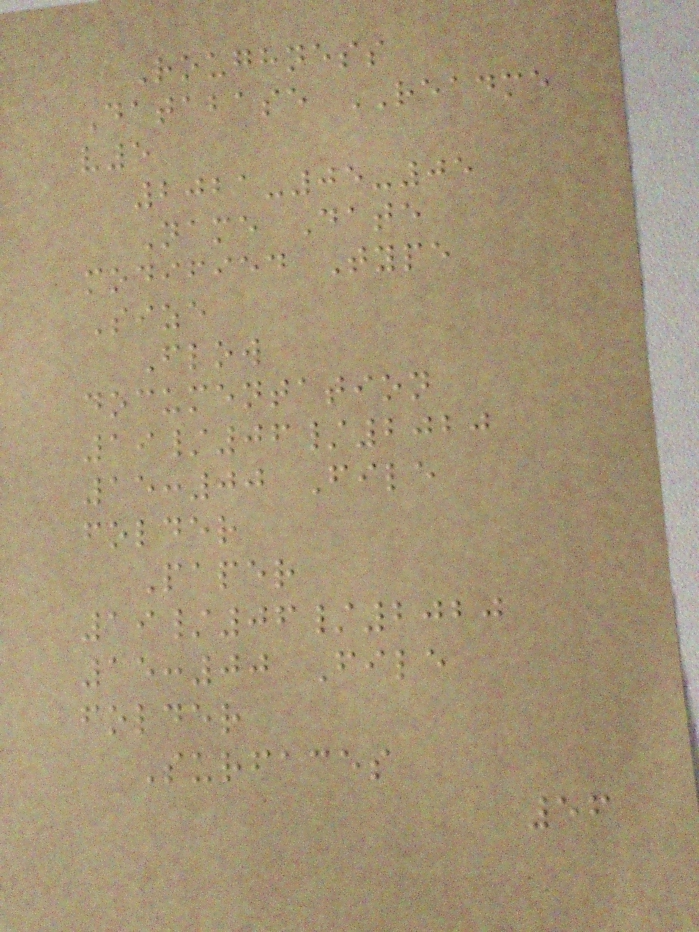Roughness
Database README
v5
2021-05-05
Name Date
modified Type
Size
Flow
documentation
19/06/2020
15:00 File
folder
Paper
19/06/2020
15:00 File
folder
Surfaces
56
